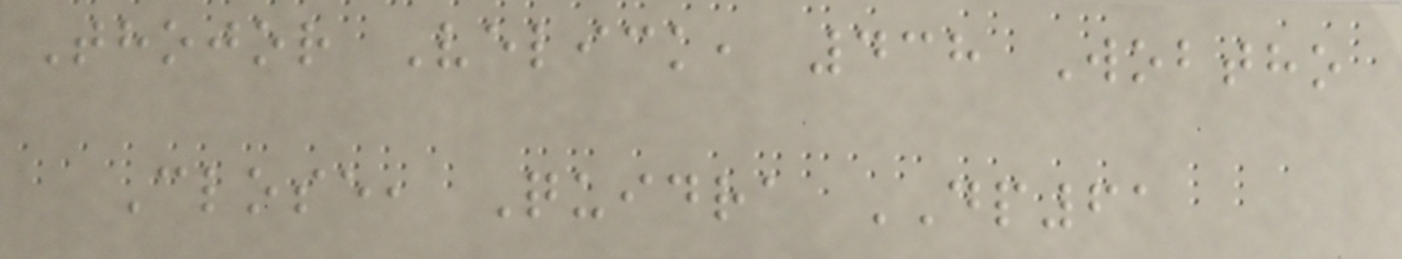Thojor Velick, 438 Wobtho
Close, Quidra DP61
